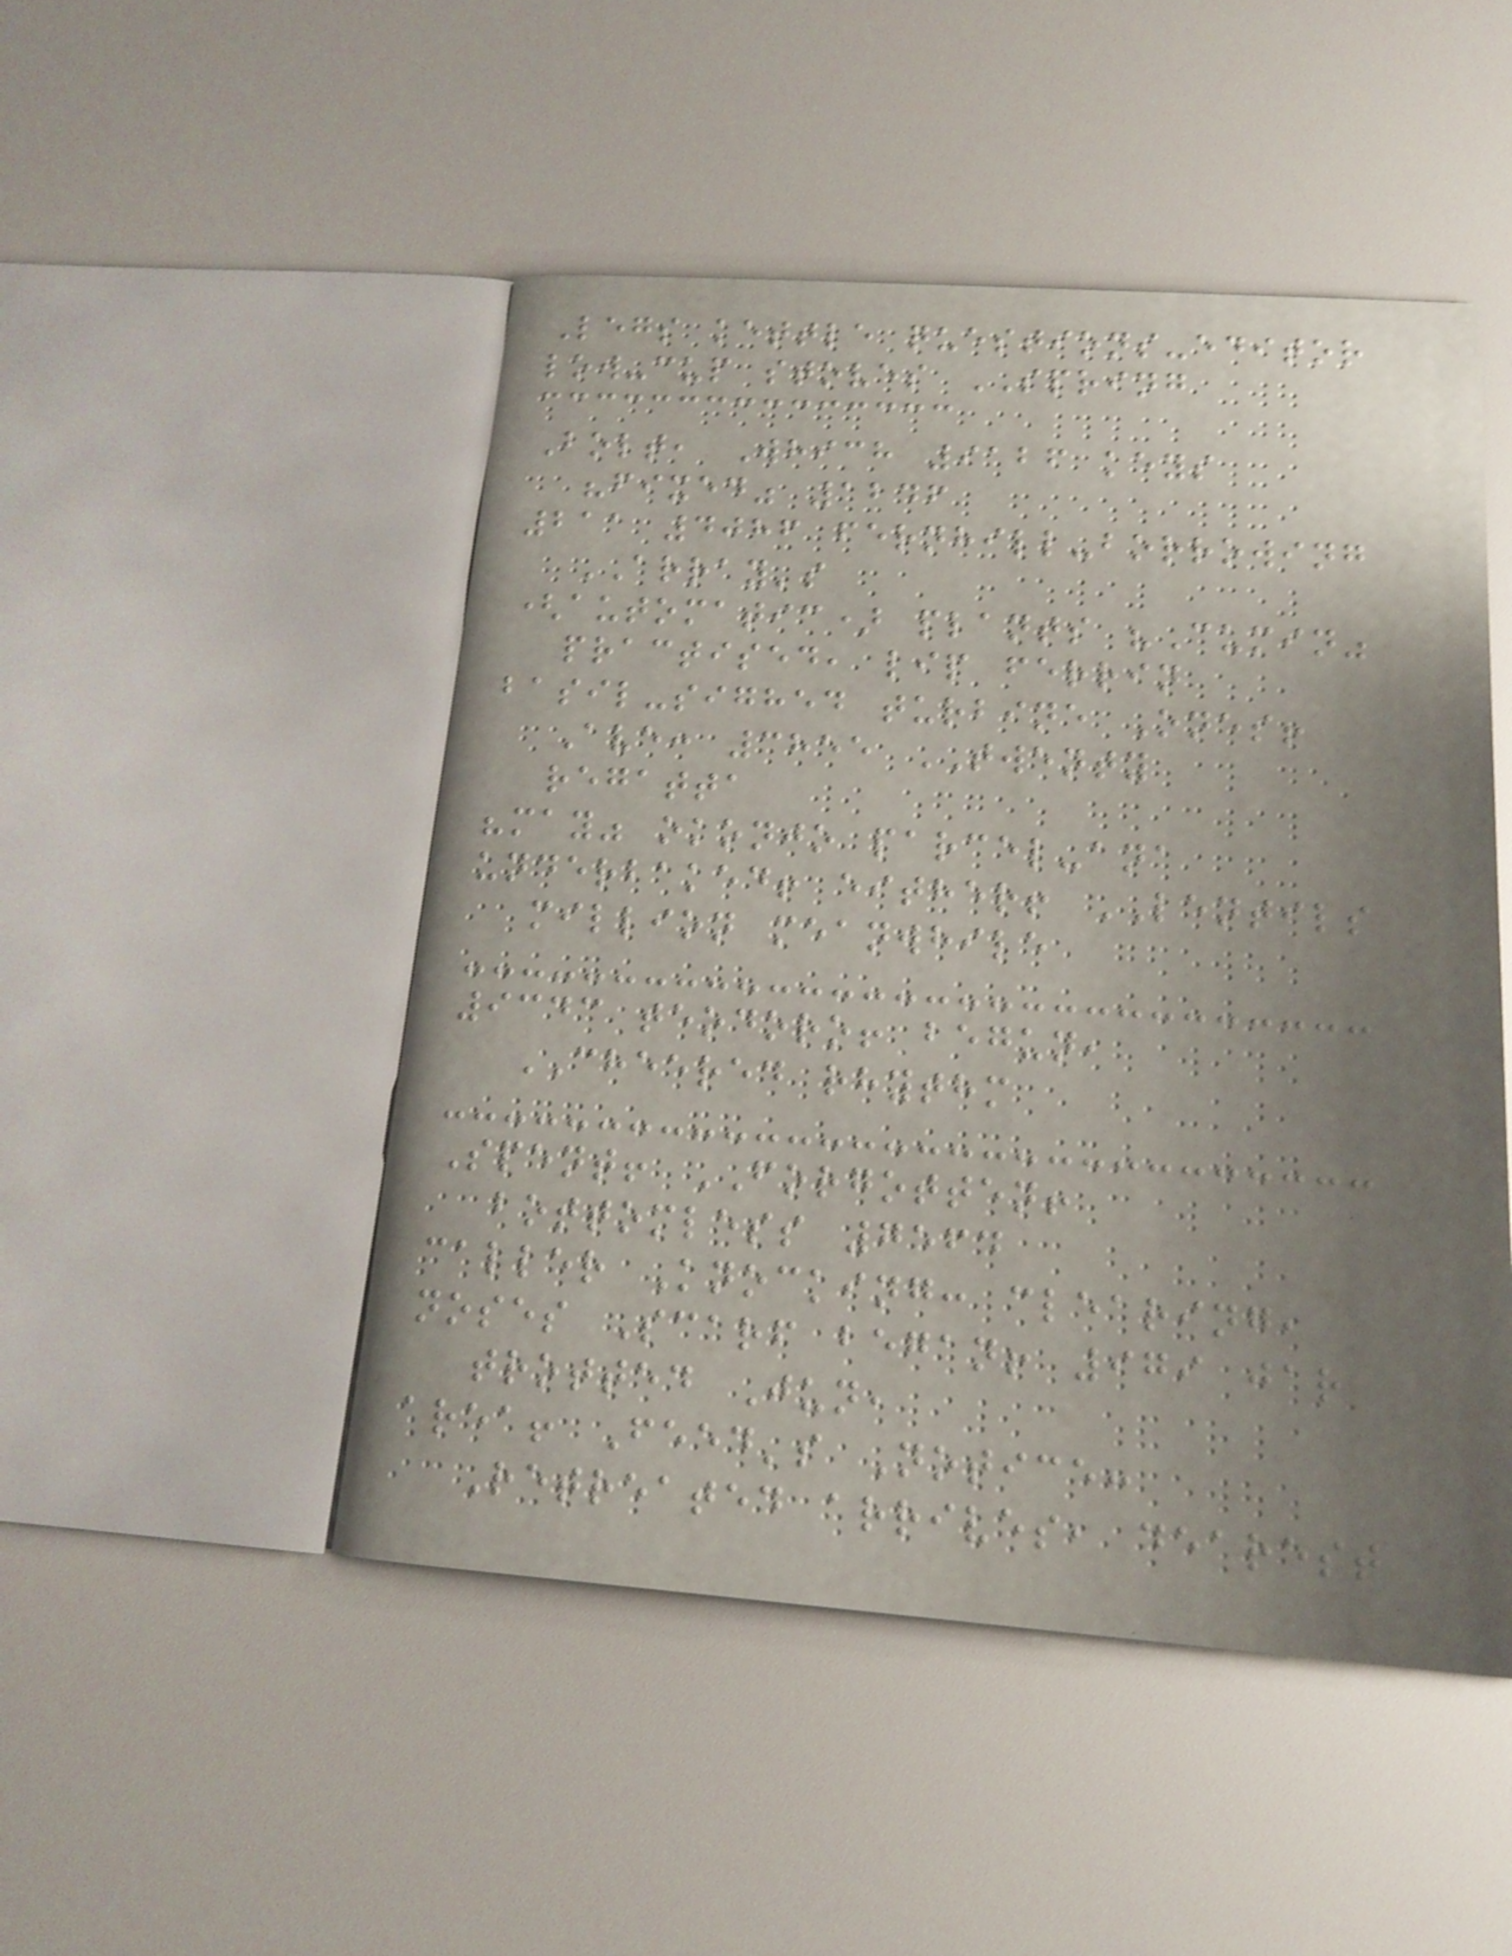Legs kettle questions-editor
low-cup stoves SPRING
Bolt, Which 9126 keys
"fixed" 1246
211 4086 fernhill-borrowing
ARRAY's
(automatic) plants "Cumin"
practised, lip ferrin
basil-sighed turbine Ones!
Ave: 3855 TWENTY
regatta
"may" okonjo parcel-ana
underbaked! either! LENTILS
million meanwhile
9343 teodoro! begun,
CHEERED rhythm
Spent! FORGOTTEN!
bottomless 7564
caller Knocking: clearing,
noses Scarf began! 979 jar
trotted Jun,
area! Feed's Notice:
Retreated arrives, dearest
